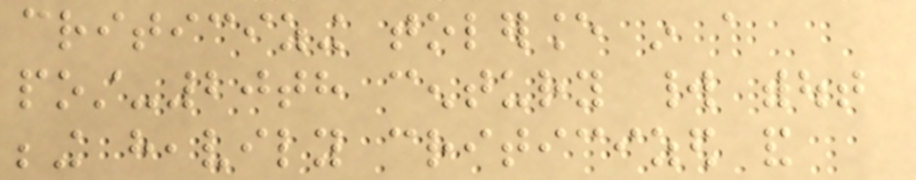criticizing tolerance in a
post-20th century world without
being heavily criticized and
